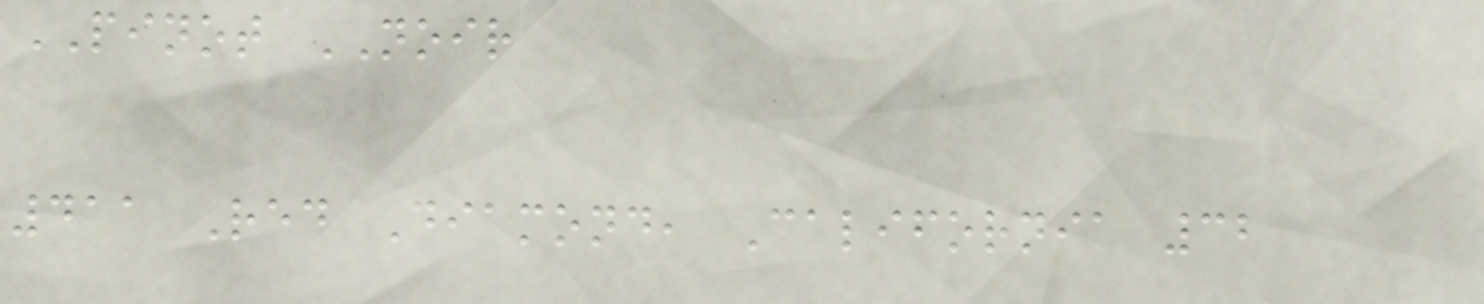PINOT NOIR
411 Red Diamond, California 32
